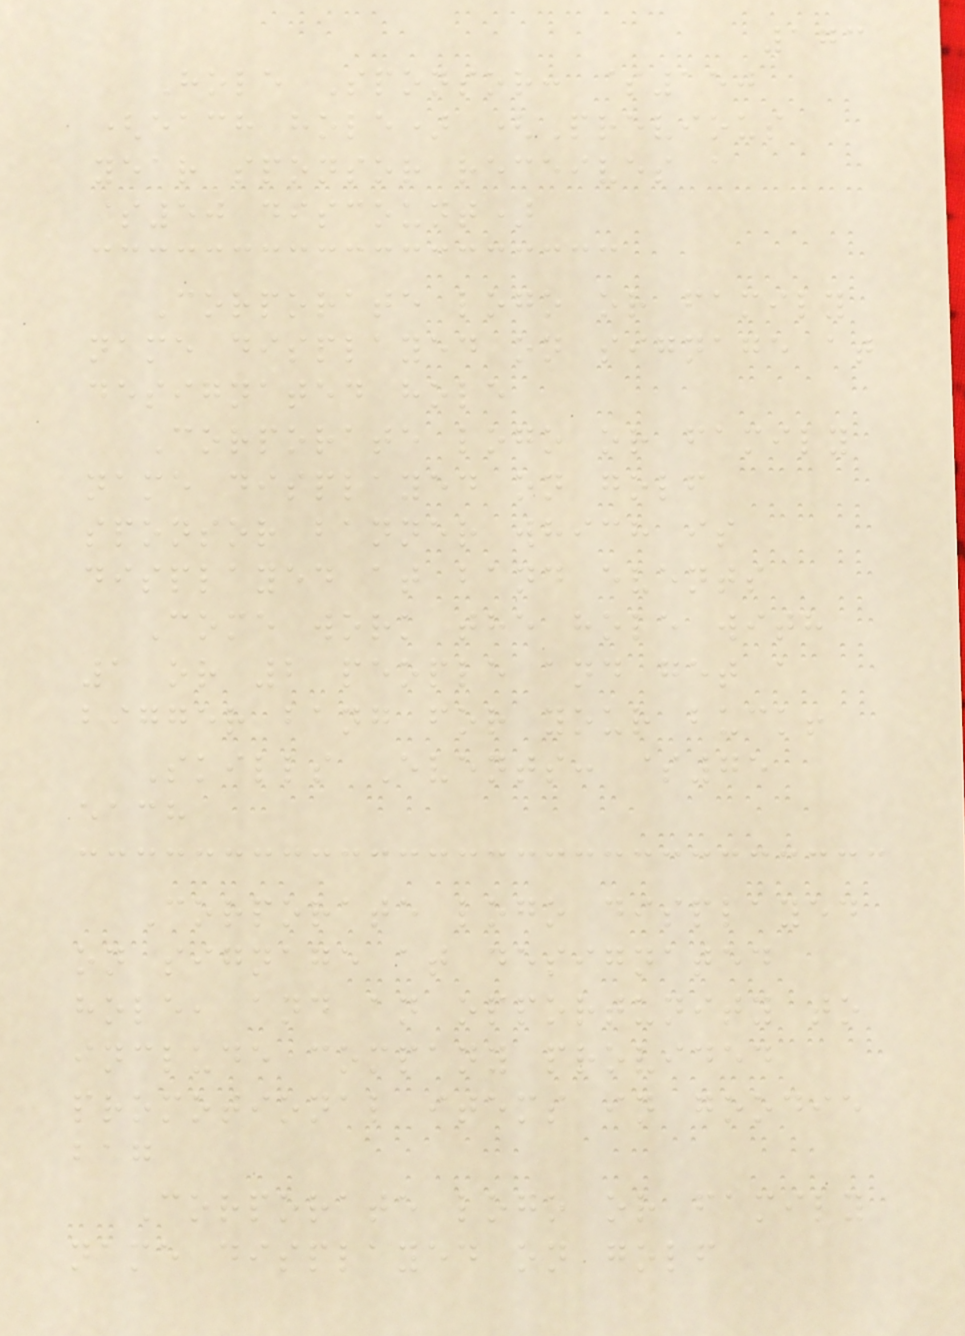173
Hole Sponsor: $150
(each hole) (Previous
year sponsor receives a
$50 discount)
Corporate logo or family
name displayed on signage at
designated hole
Corporate logo or family
name displayed on golf
sponsor banner which is
displayed at band events
Come work the hole with
1 or 2 people and get a
bigger bang for your buck!
Skills Events: $75
each
Corporate logo displayed
on signage at designated
hole, and an opportunity to
include company provided
promotional items in goodie
bag
Corporate logo or family
name displayed on golf
